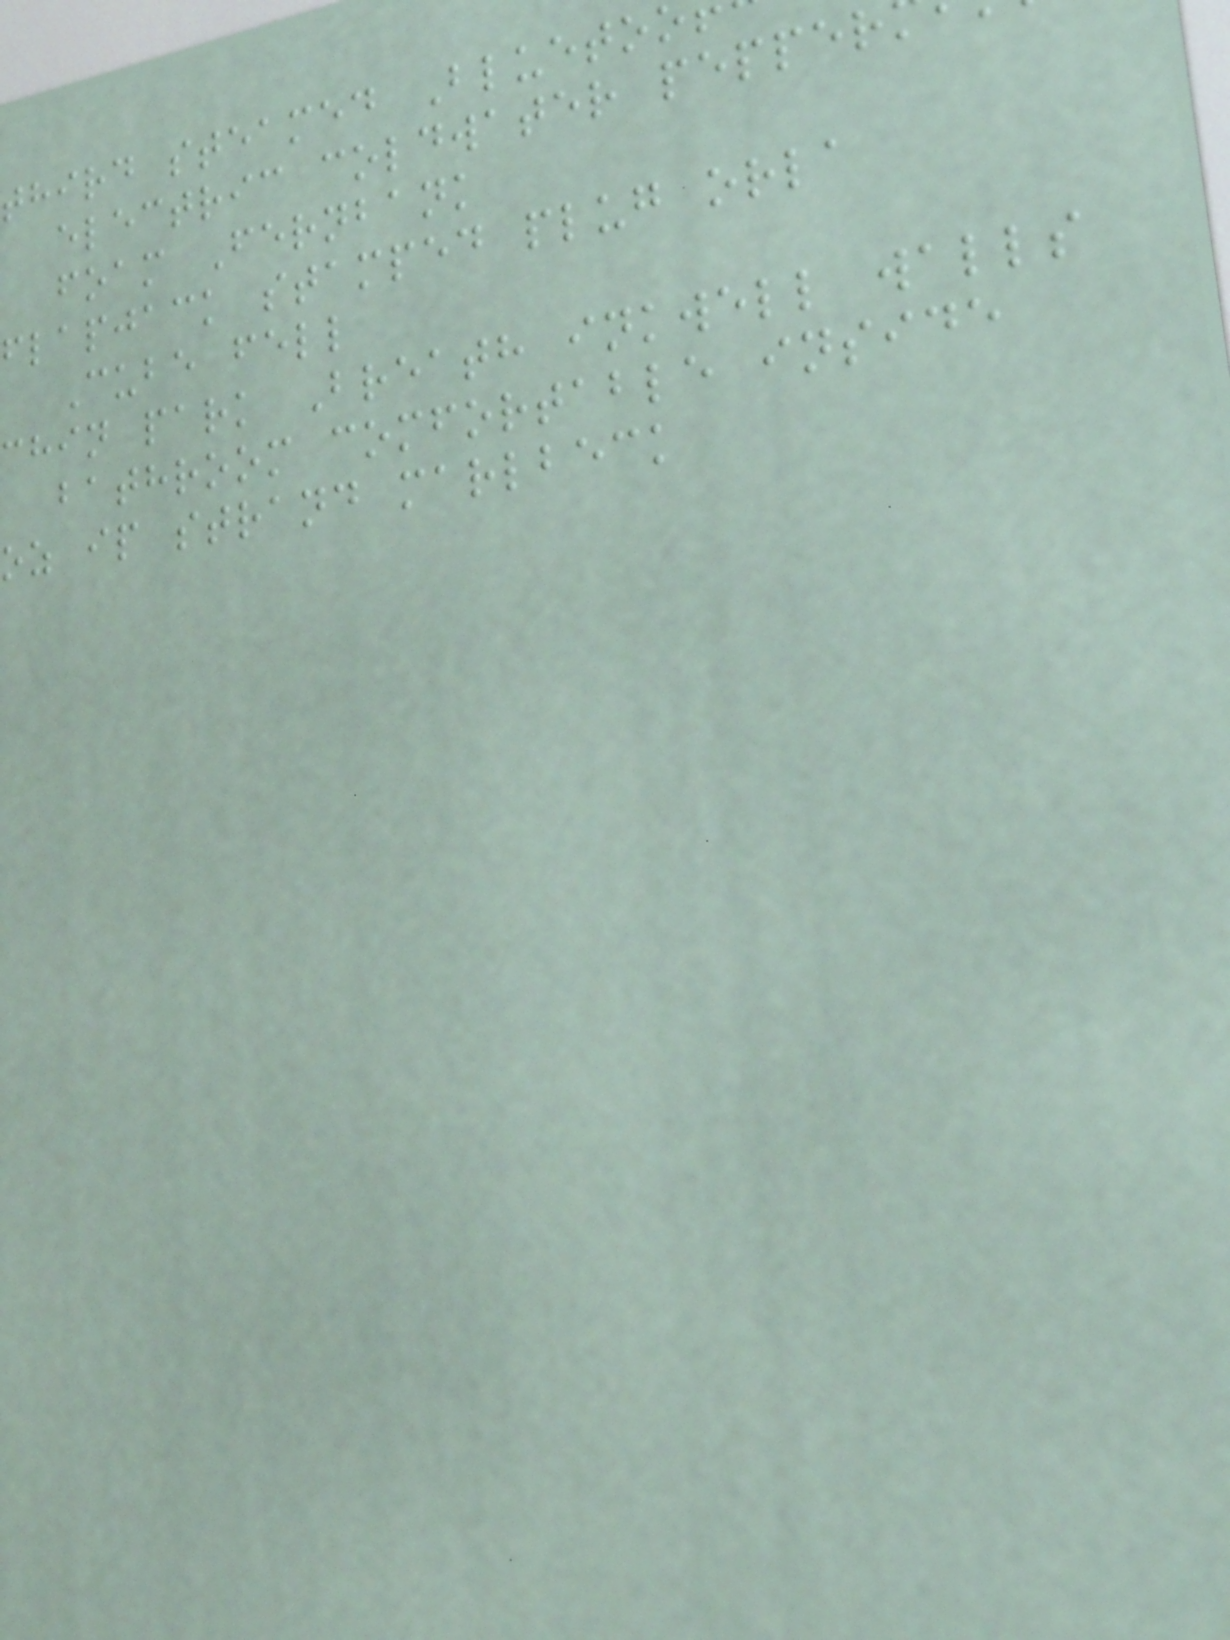third steamed Blueto
electric coldwater pepper
foam Fernbank
flapjack stamped plug orla
Cube fell
chin park Breath inkwell walls
bathroom comfortable inside
oz ip strand marlbeck
